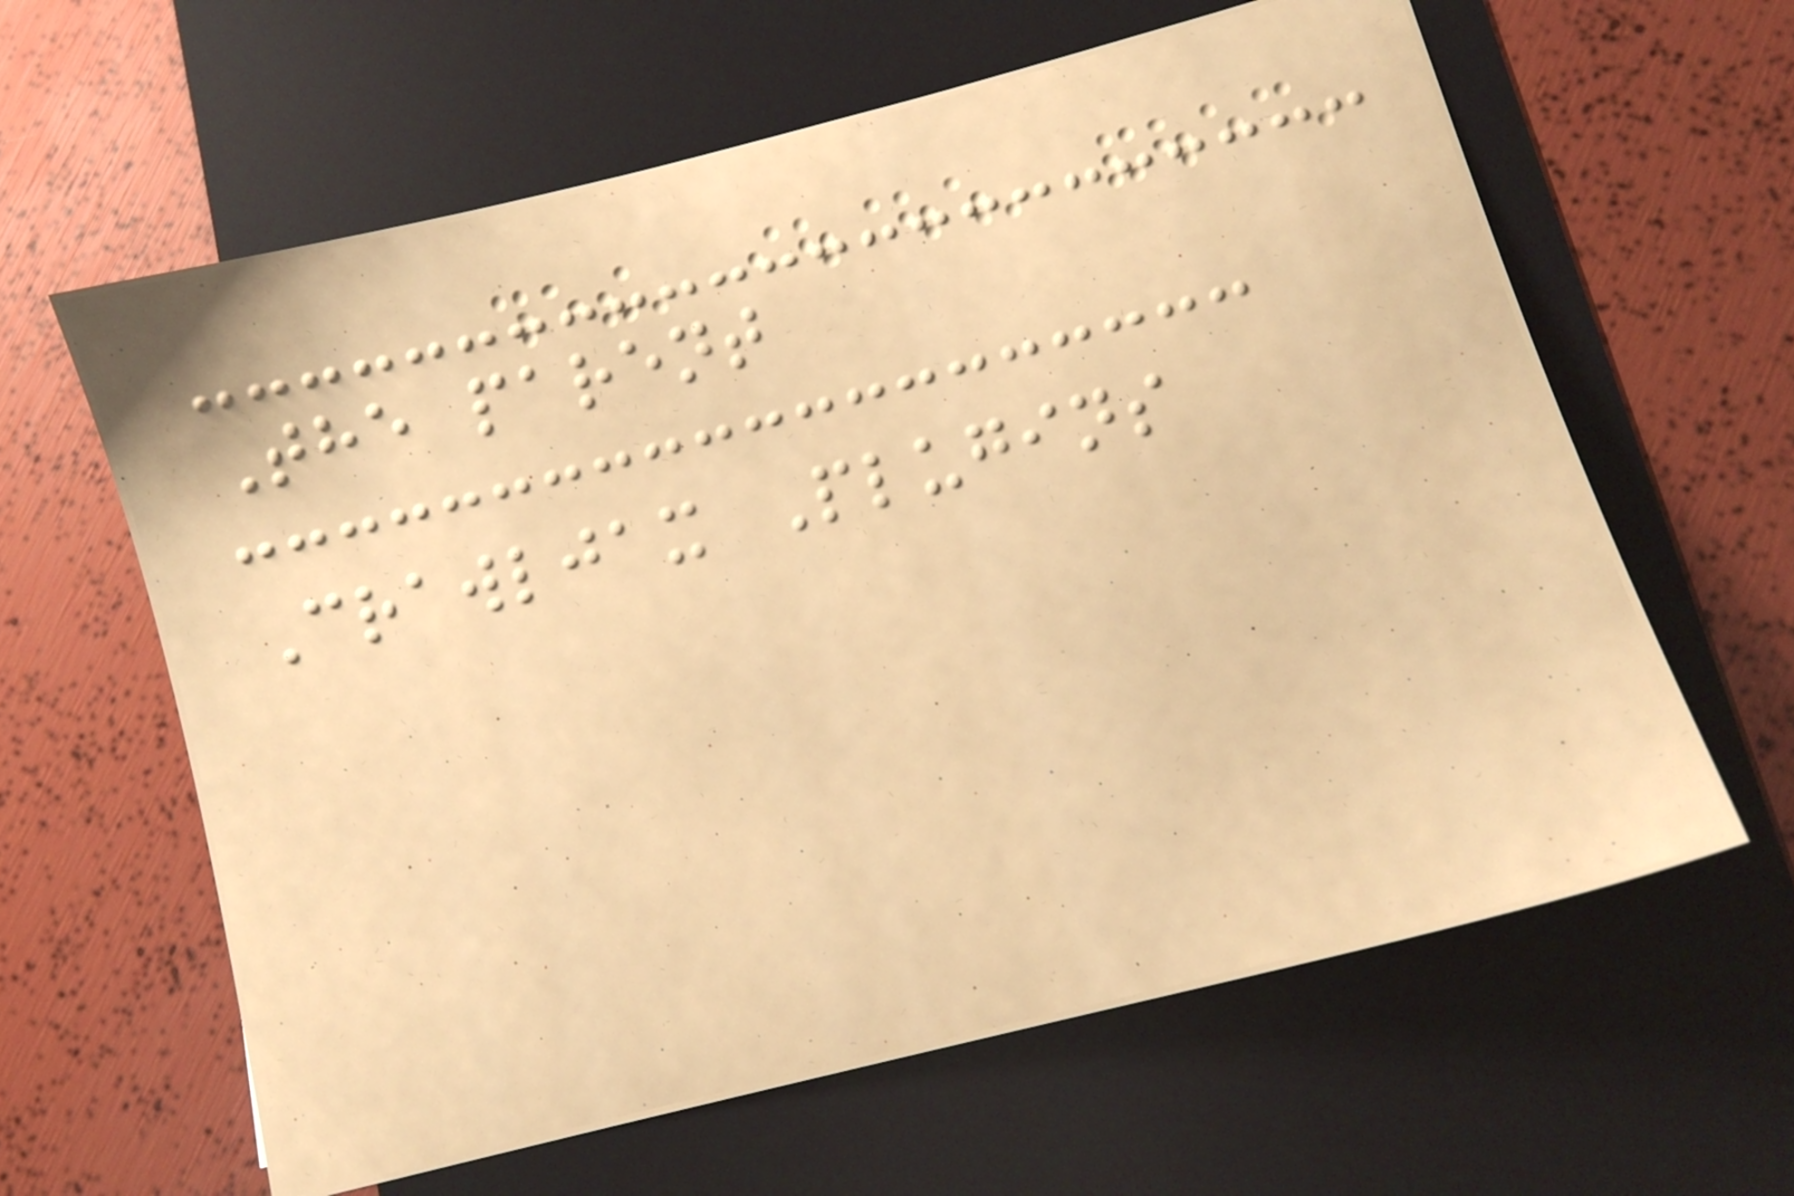The parent
Crawljax Plugins
